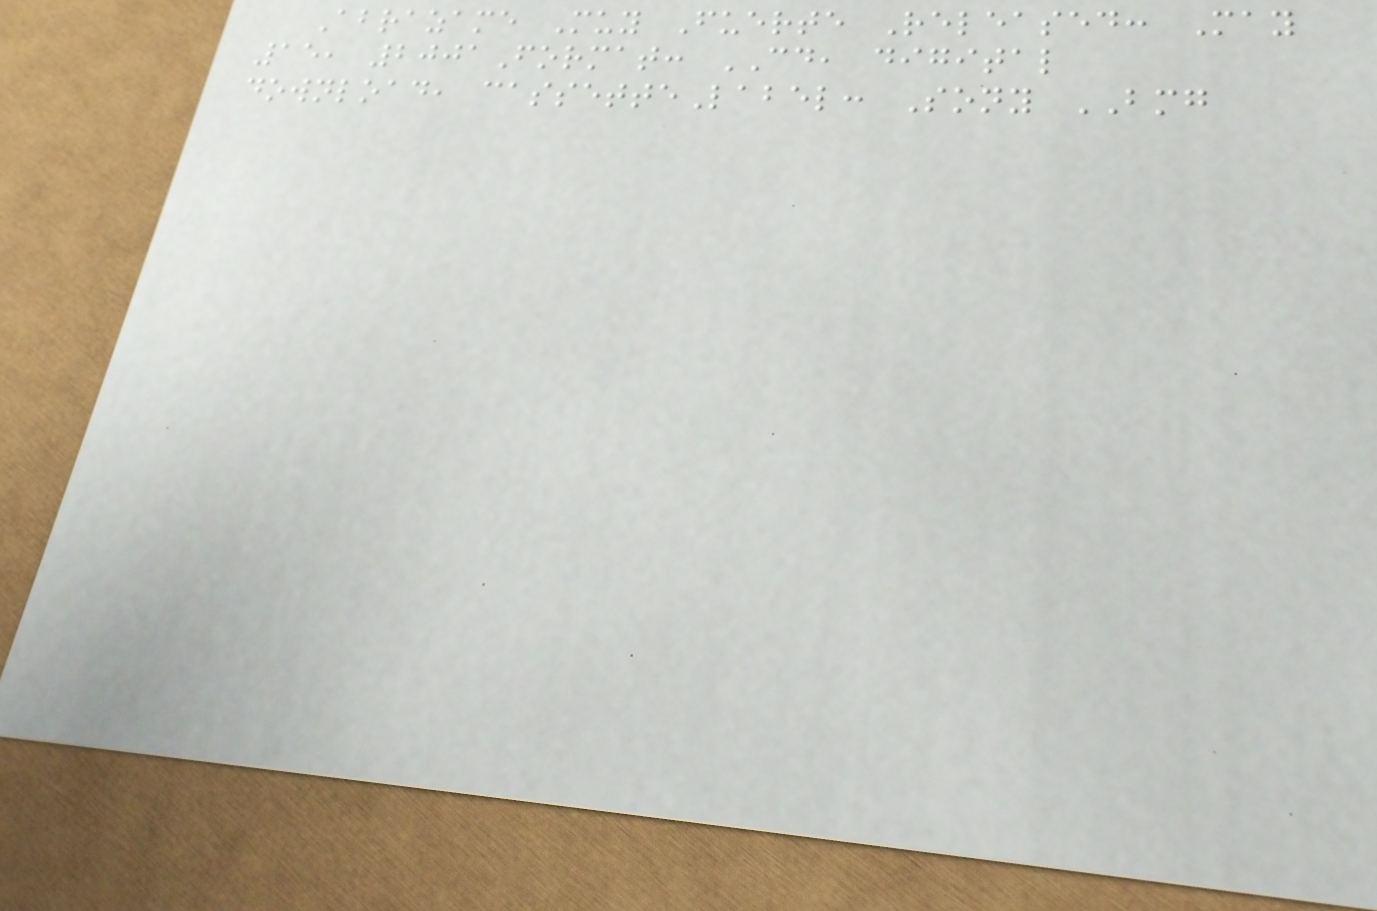Abrazame Muy Fuerte Released: May
15, 2001Format: CD, digital
download, cassetteLabel: Sony BMG
